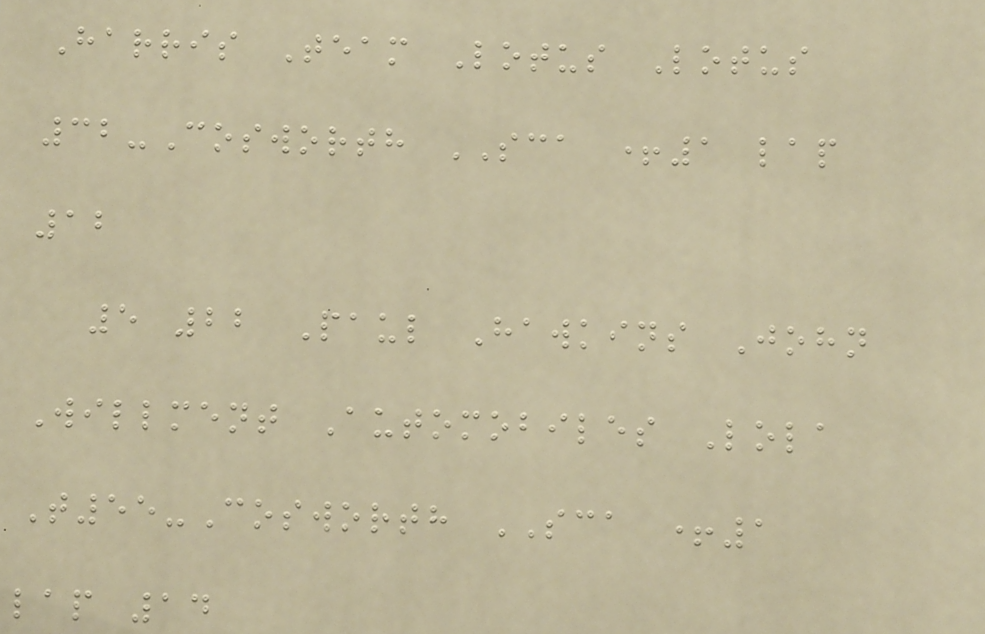Harris Team Lotus Lotus
32-Cosworth SCA +1 lap
12
5 22 Paul Hawkins John
Willment Automobiles Lola
T55-Cosworth SCA +1
lap 14
